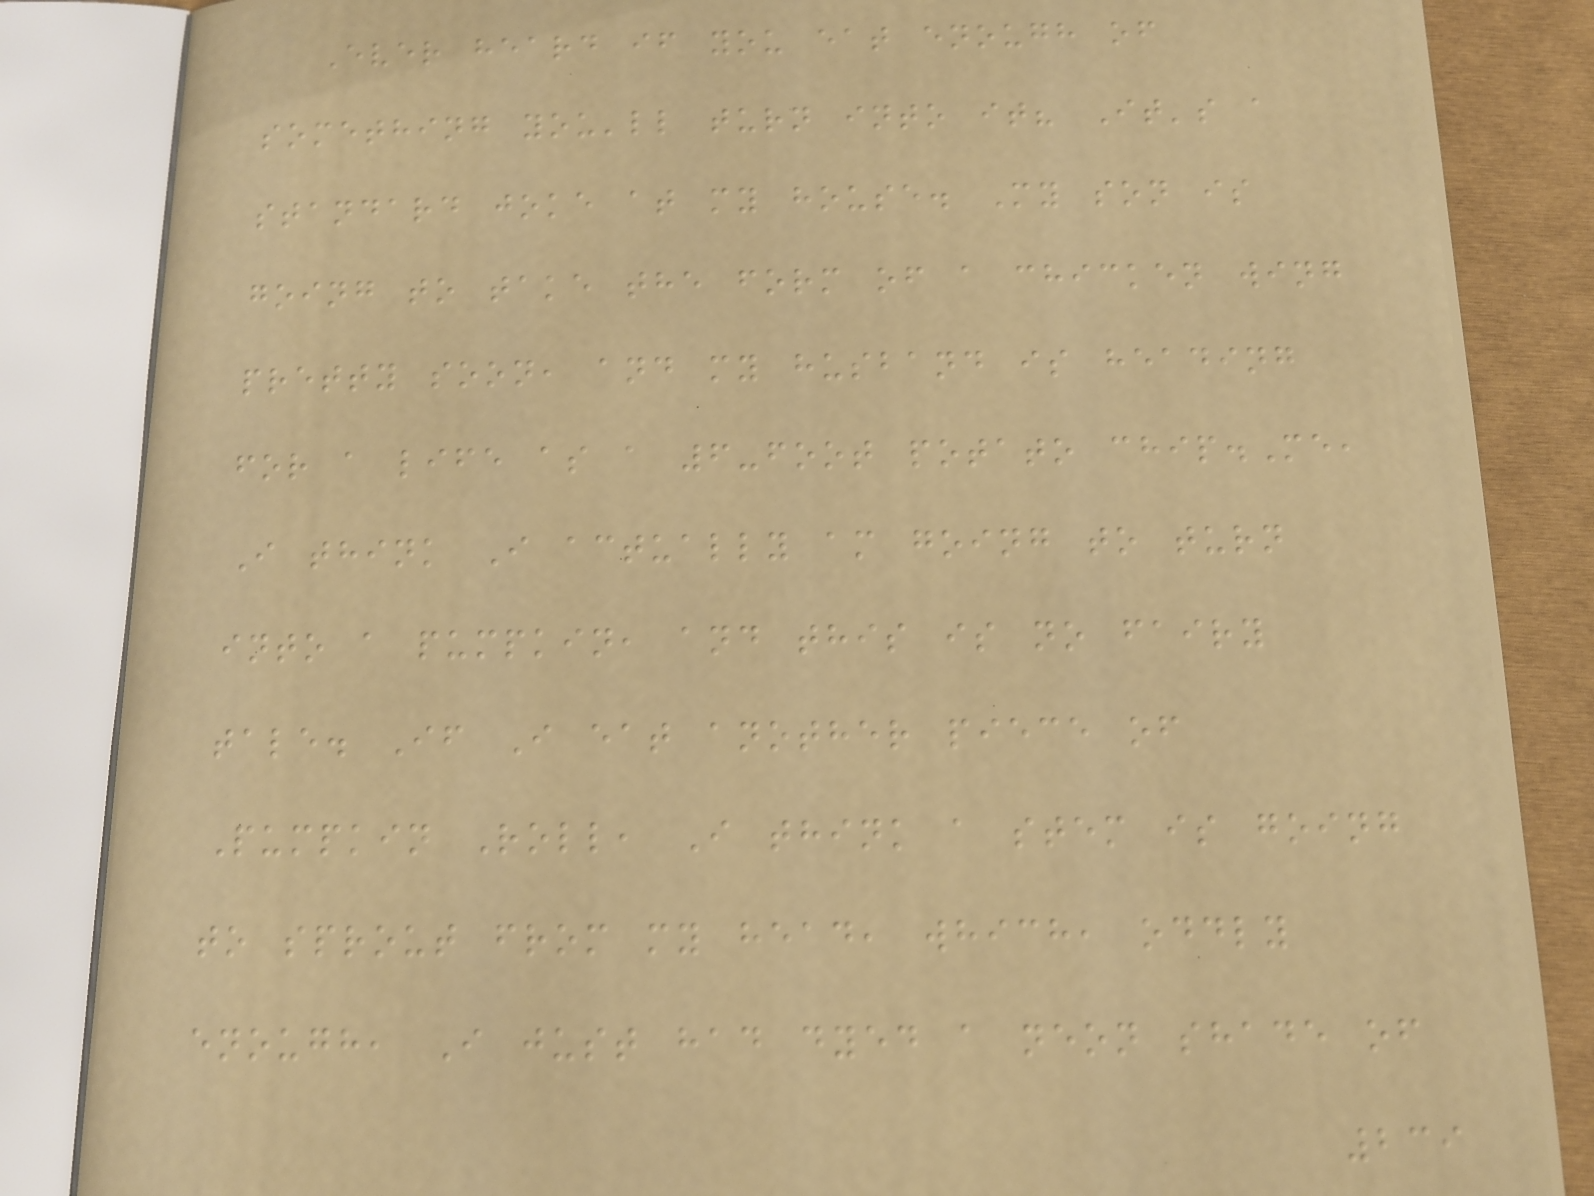Ever heard if you eat enough of
something you'll turn into it? It's a
standard joke at my house. My son is
going to take the form of a chicken wing
pretty soon, and my husband is heading
for a life as a 6-foot potato chip.Me,
I think I actually am going to turn
into a pumpkin, and this is no fairy
tale. If I eat another piece of
Pumpkin Roll, I think a stem is going
to sprout from my head, which, oddly
enough, I just had dyed a neon shade of
239
